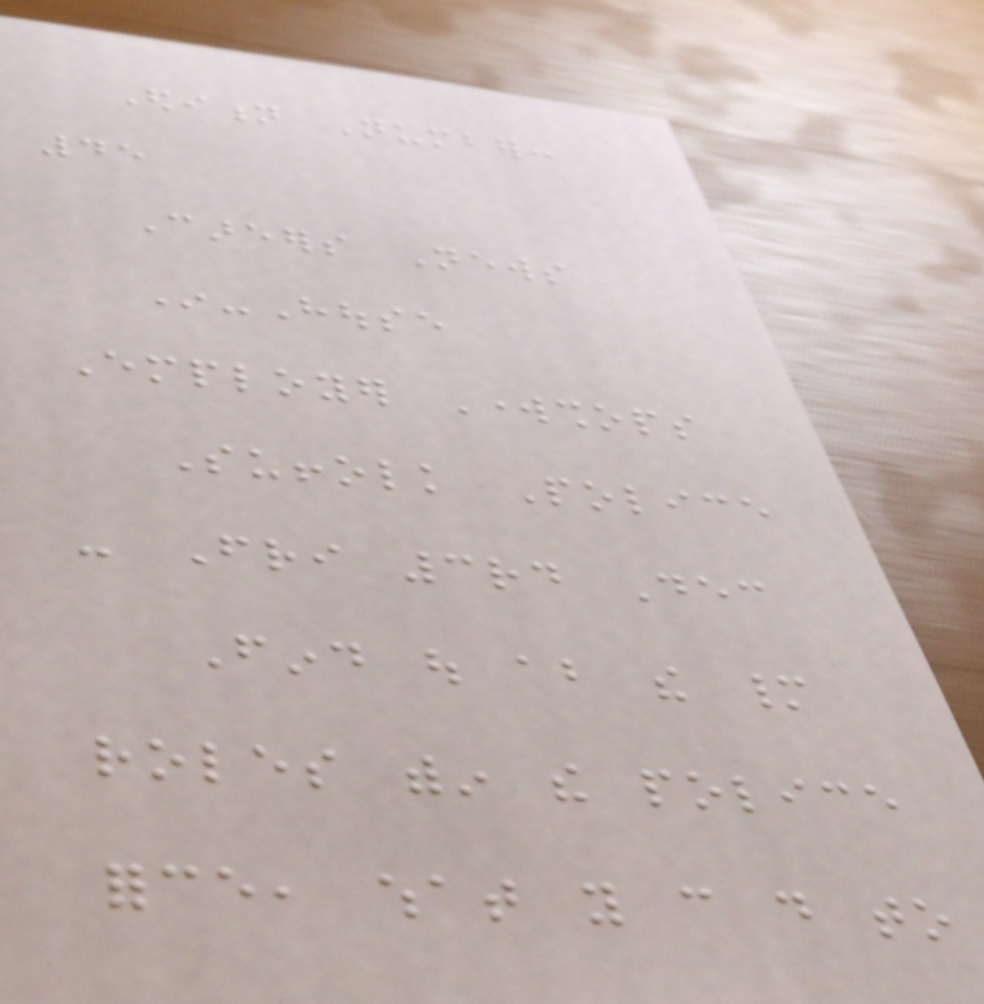Edition Number:
45
Careers News
In-House
Employer Workshops
Suffolk Police
- Fri 3rd Dec
Find out about the many
roles within the police
force, what you can do to
